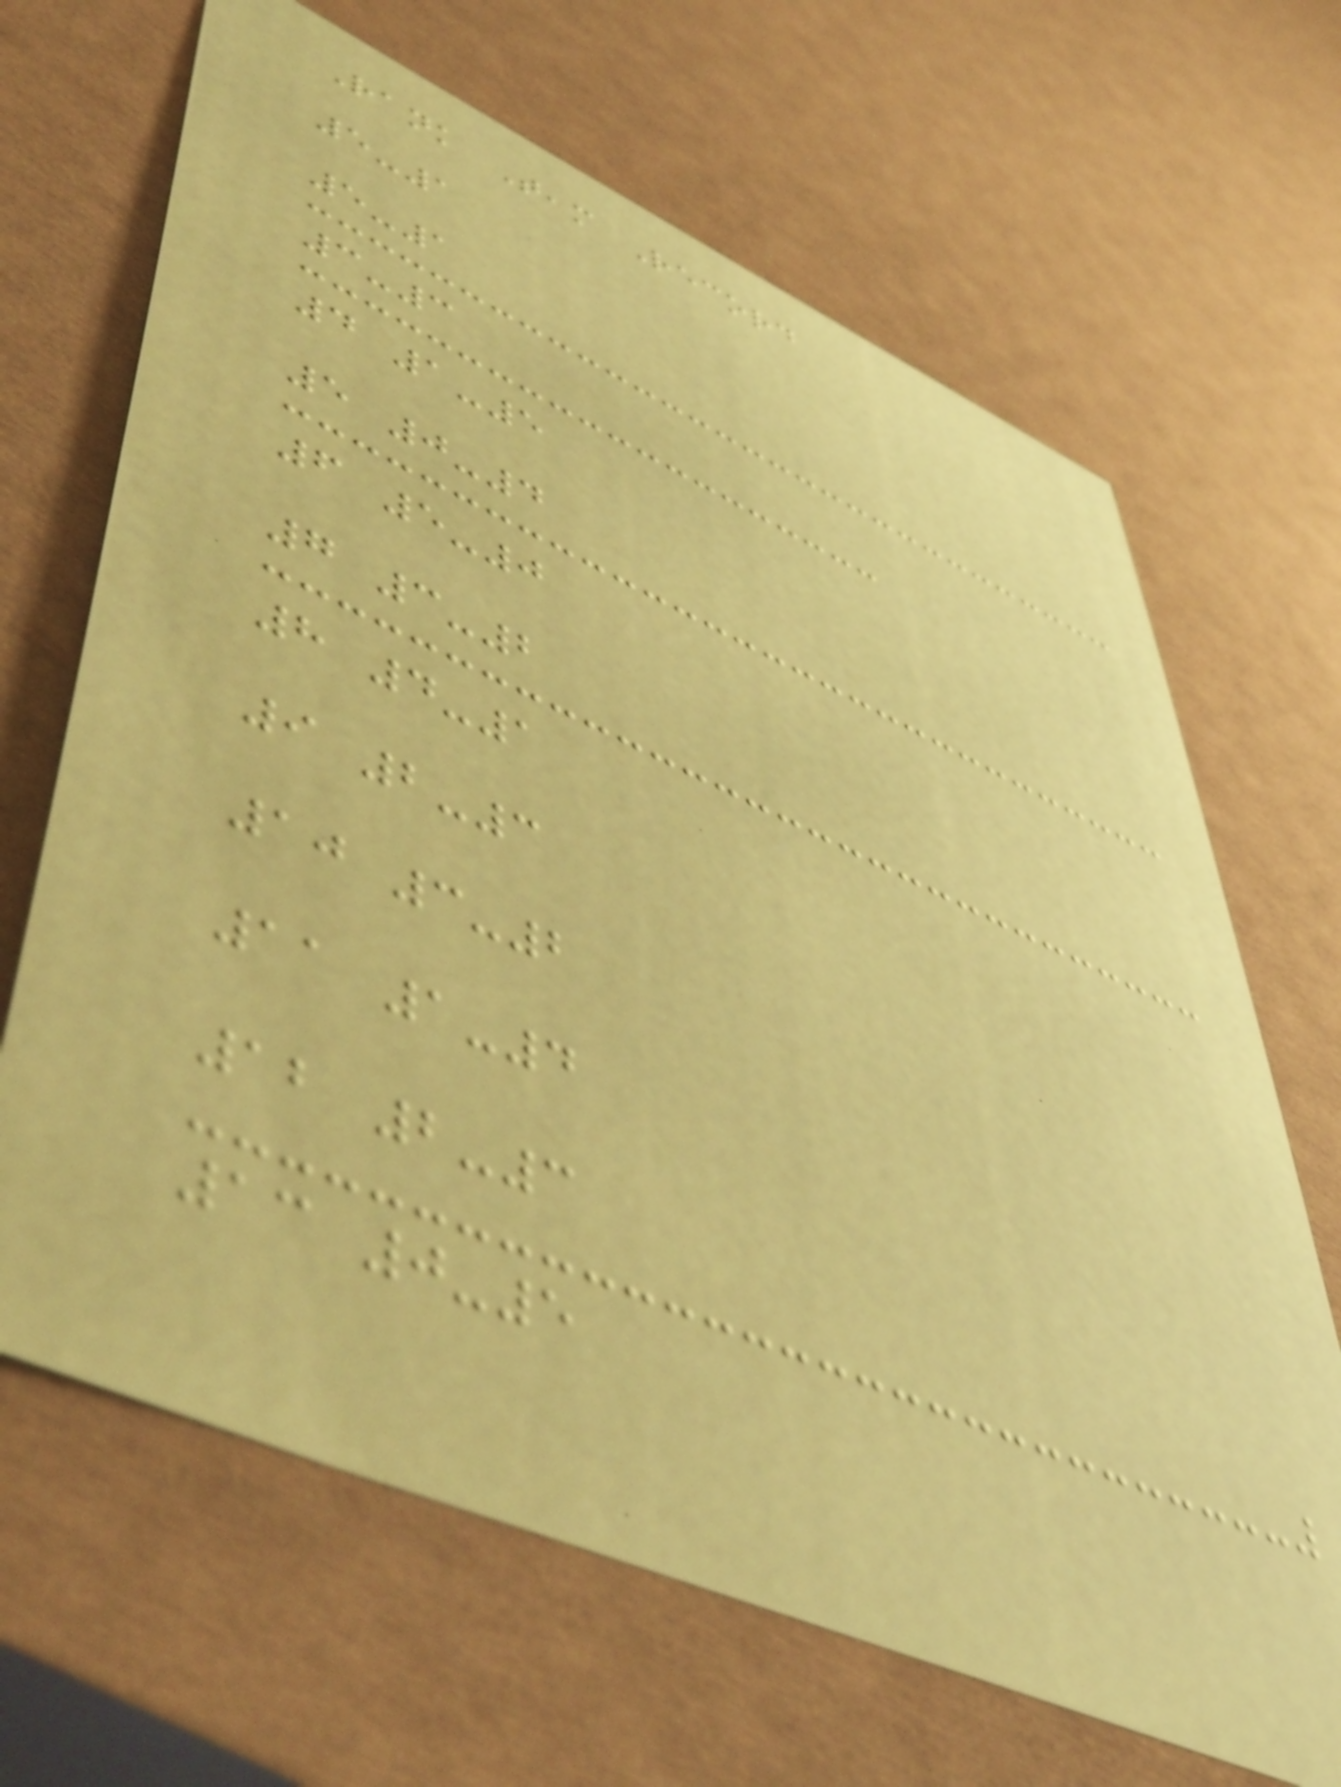Rank Team Record
5-1
5-1
3-3
4 1-5
5 0-4
6 5-0
7 3-2
8 4-1
9 2-3
10 3-2
11 1-4
12 2-3
13 0-5
